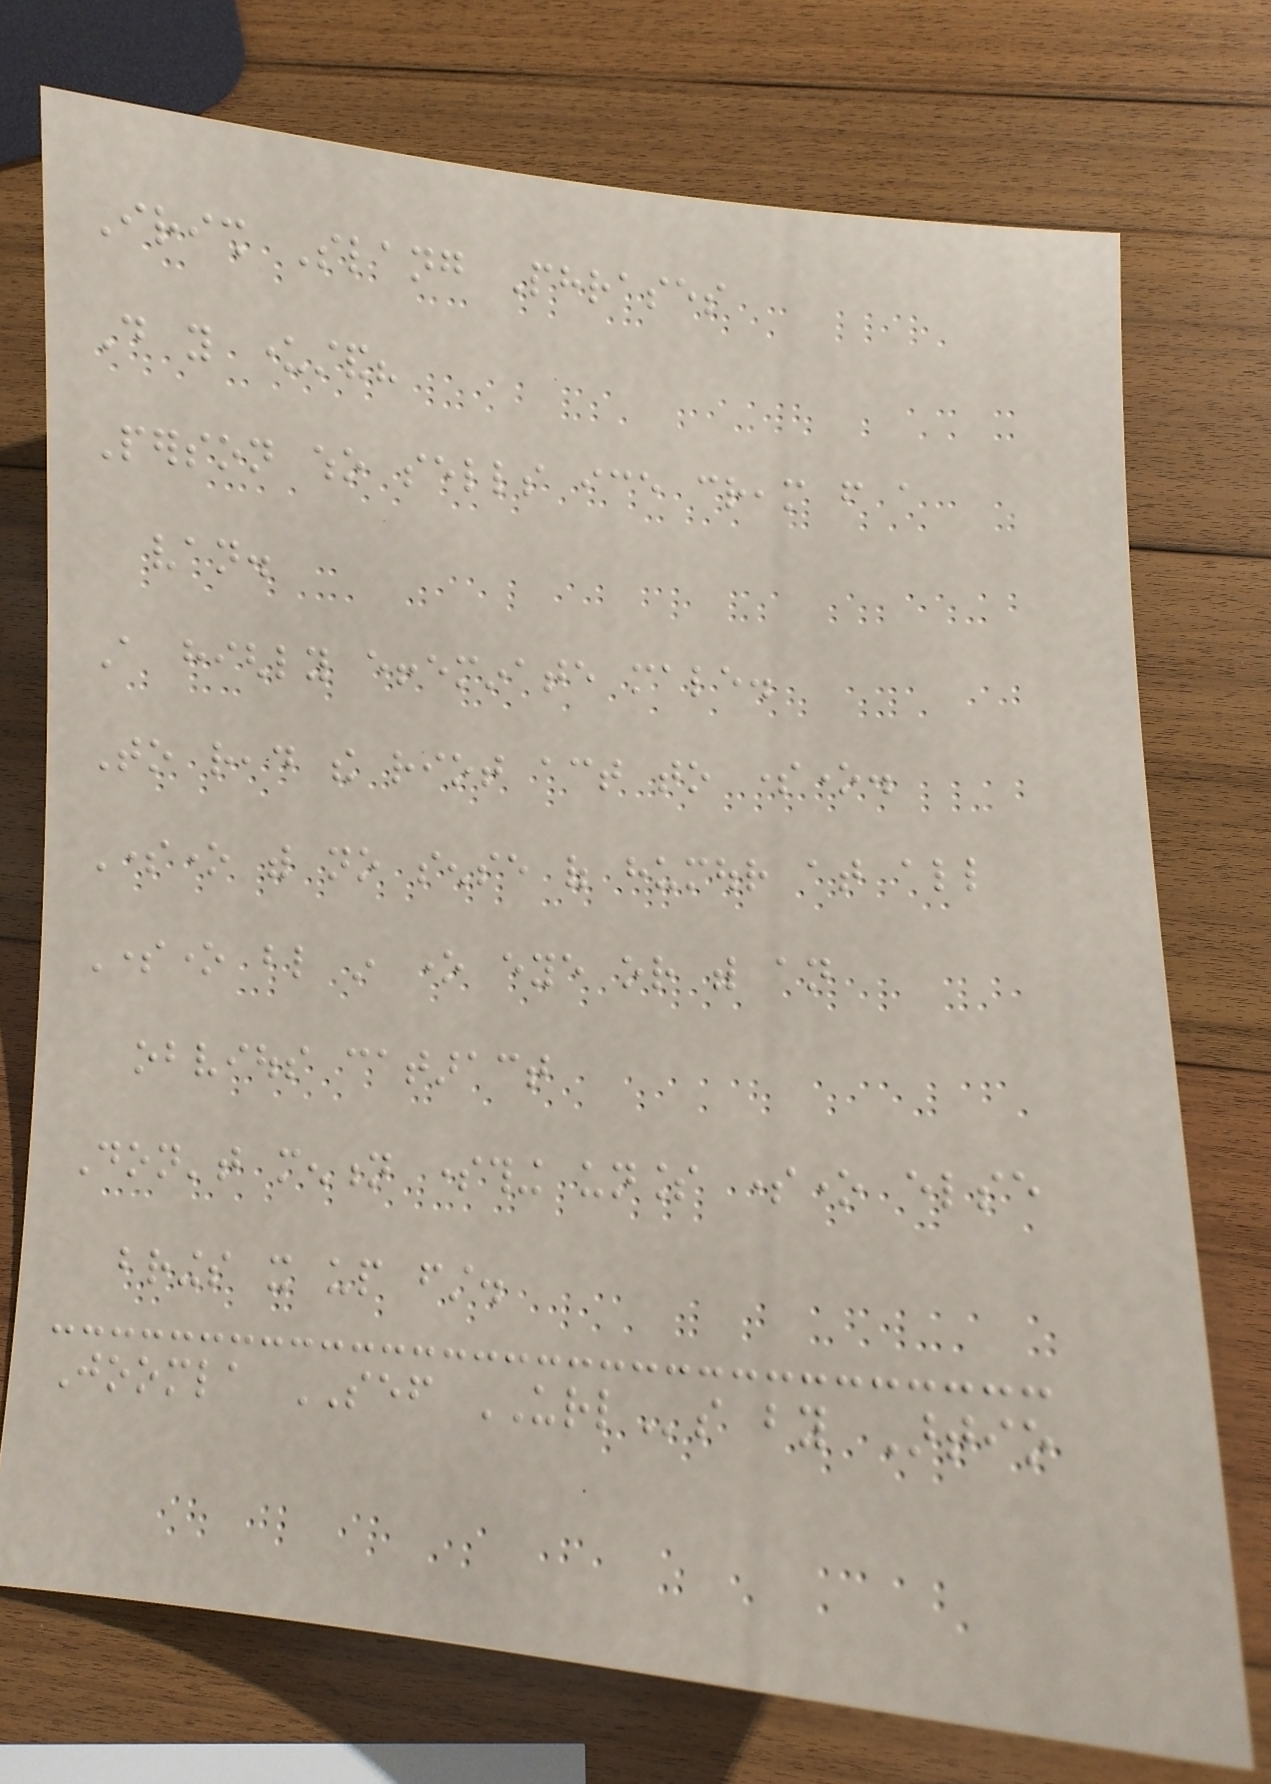Irish Slang Phrases
Do you understand?
Person who sells ice cream from a
van.
A highly effeminate male.
To read the riot act to someone.
Someone with no sense of humour at all
Someone blind in one eye or with an
obvious cataract
Don't mention something unless someone else
brings it up first.
Joomla SEF URLs by Artio
